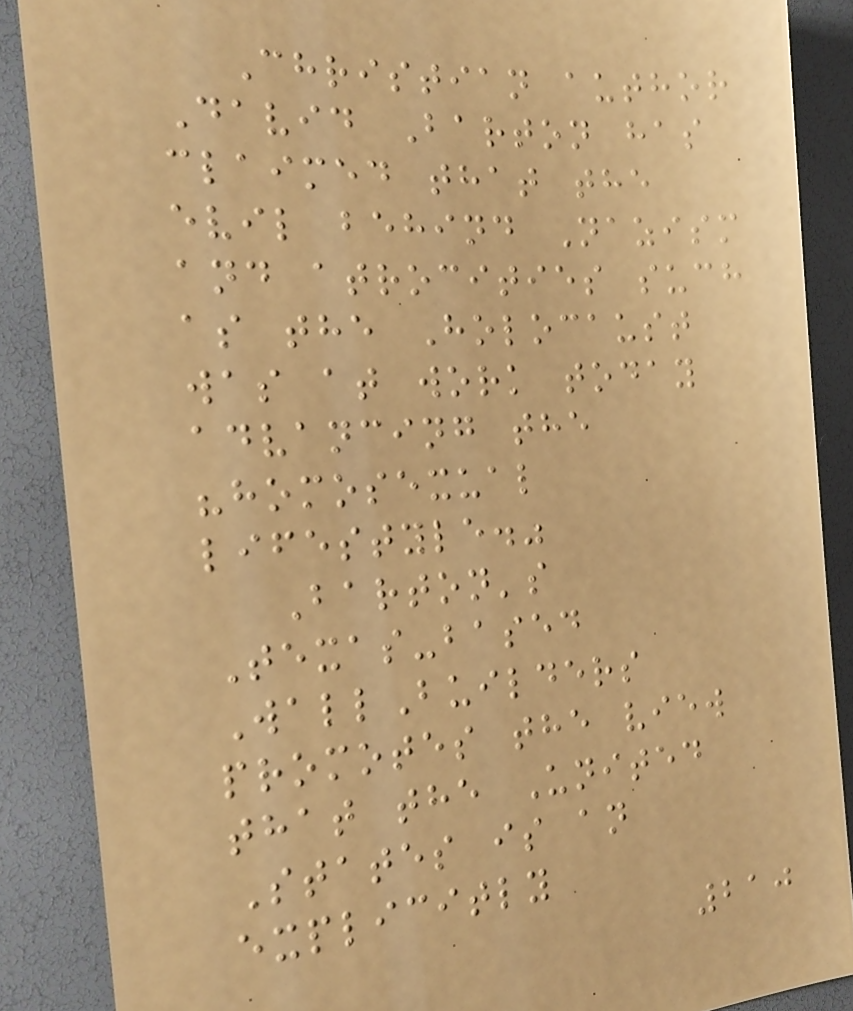Christian author
David Barton has
claimed that the
evil behind Nazism
and atrocities such
as the Holocaust
was at work today
advancing the
"homosexual
lifestyle."
Barton's
Texas-based
WallBuilders
promotes the view
that the United
States is an
explicitly
210
